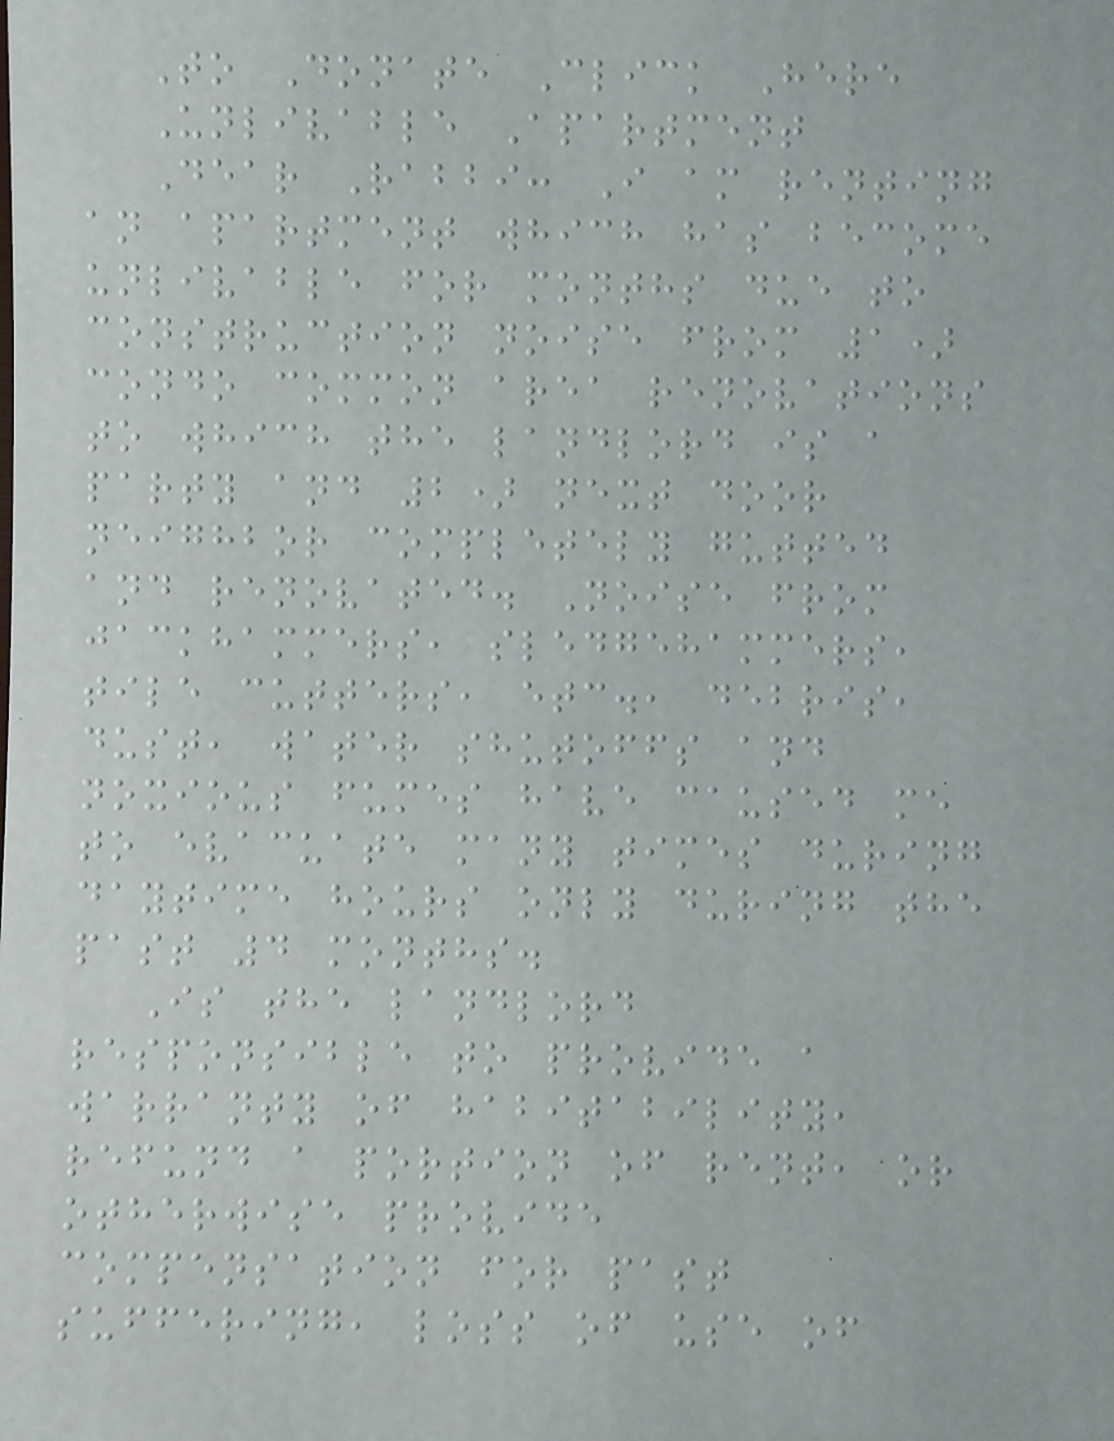To Donate Click Here
Unlivable Apartment
Dear Rabbi: I am renting
an apartment which has become
unlivable for months due to
construction noise from 1)
condo common area renovations
to which the landlord is a
party and 2) next door
neighbor completely gutted
and renovated. Noise from
jackhammers, sledgehammers,
tile cutters, etc., debris,
dust, water shutoffs and
noxious fumes have caused me
to evacuate many times during
daytime hours only during the
past 4 months.
Is the landlord
responsible to provide a
warranty of habitability,
refund a portion of rent, or
otherwise provide
compensation for past
suffering, loss of use of
